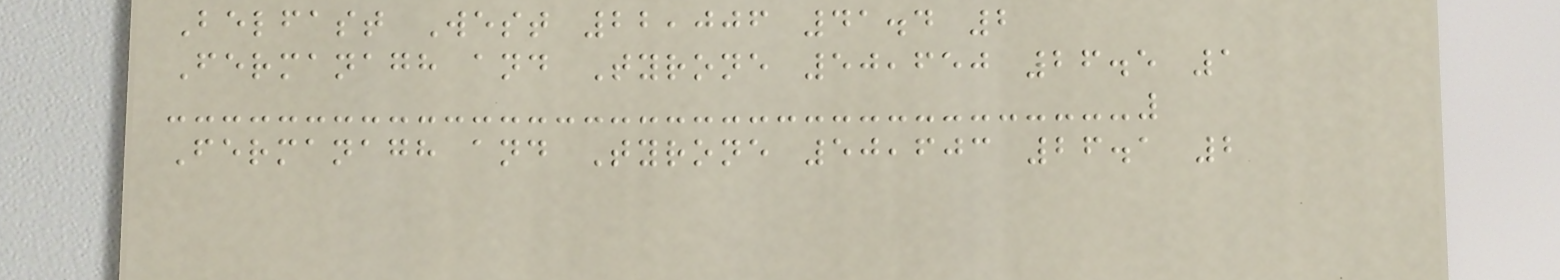Belfast West 22,006 41.4 2
Fermanagh and Tyrone 50,650 26.5 1
Fermanagh and Tyrone 50,603 26.1 2
